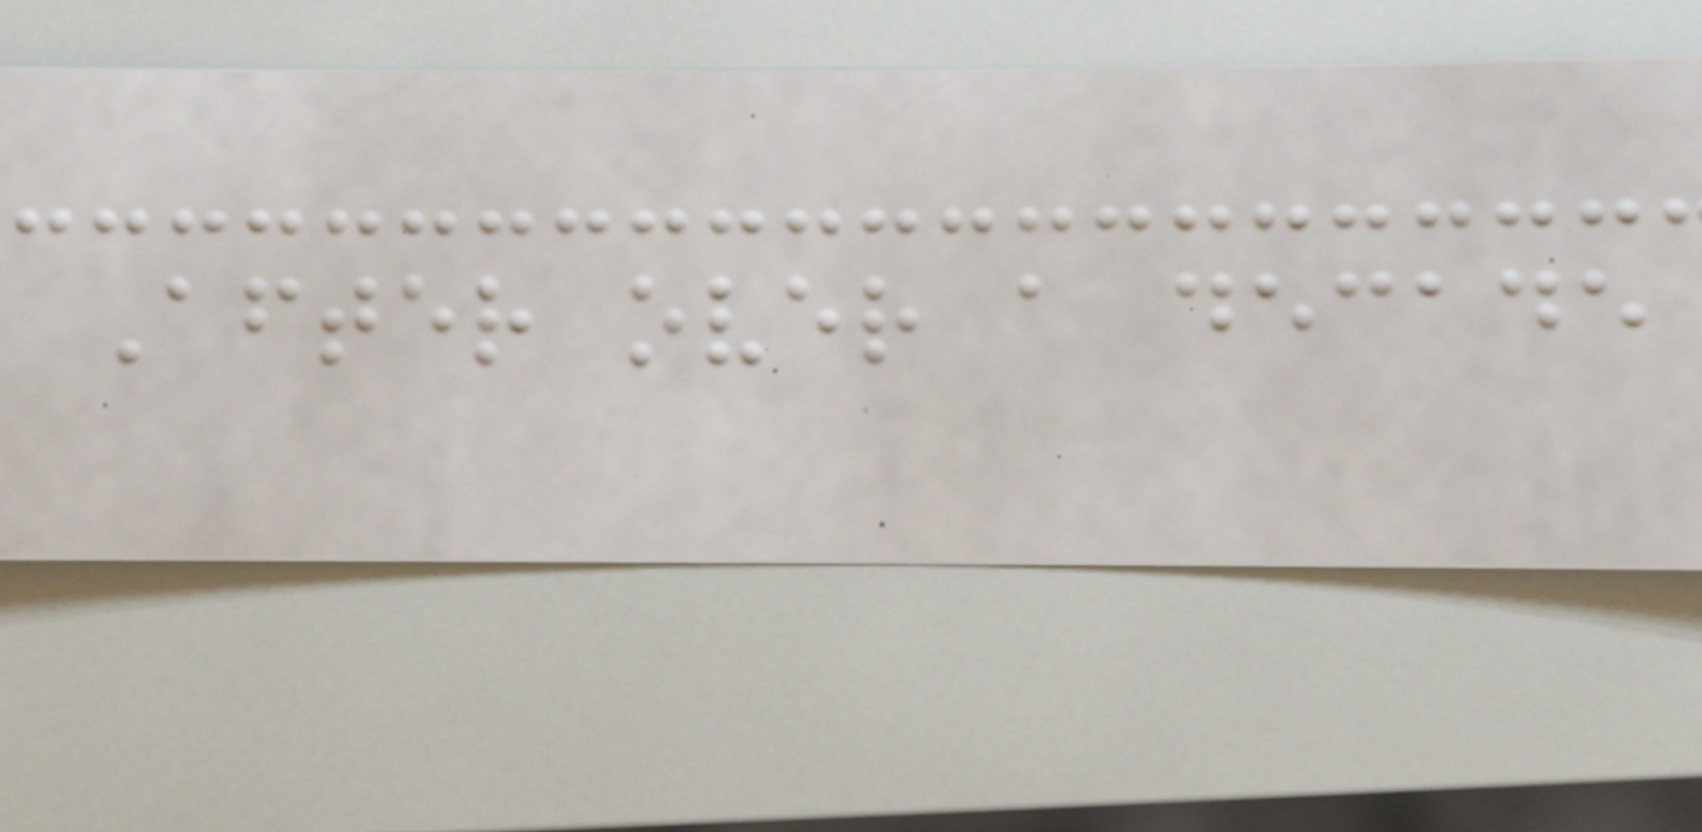After over a decade
